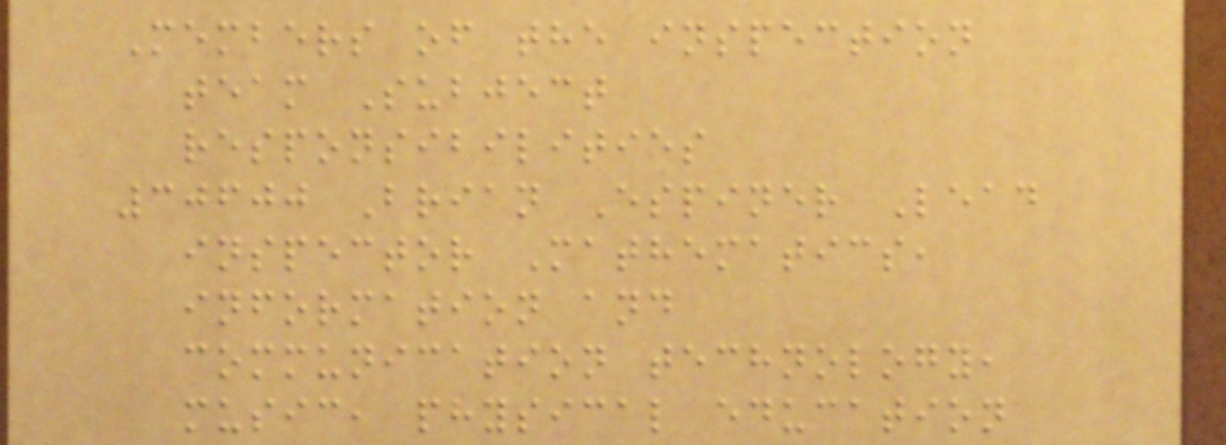Members of the inspection
team Subject
responsibilities
30600 Brian Espiner Lead
inspector Mathematics,
information and
communication technology,
music, physical education
